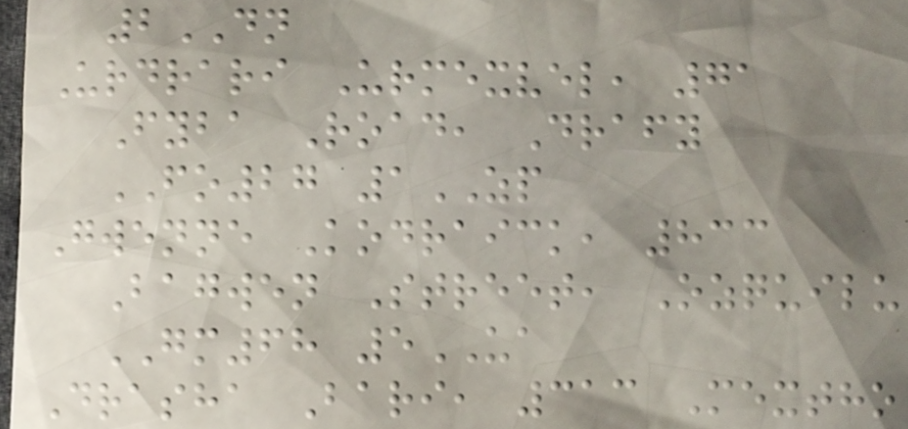2DN
Urdrari Urmexvel, 71
Fyba Road, Drafy
FO27 1ZP
Gwenne Kodraick, 833
Bagwen Street, Ozquilu
GM68 5UA
Drasha Bari, 313 Mextho
